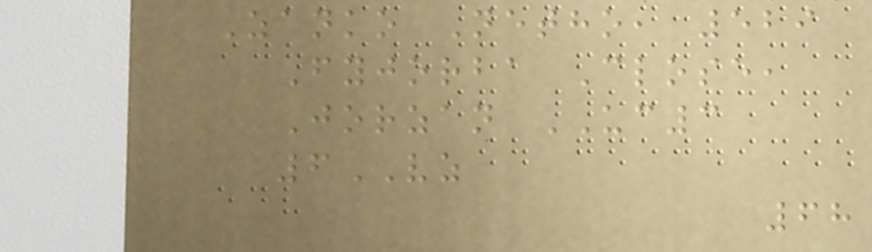Zanko Netho, 529
Fyjorba Close,
Jorzan UC3
6VZ
68
